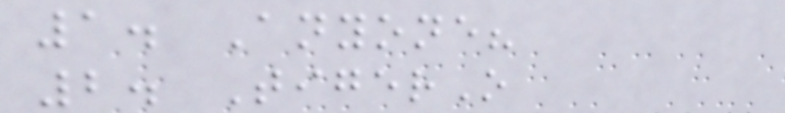1. Anyone?
2. TigerO
